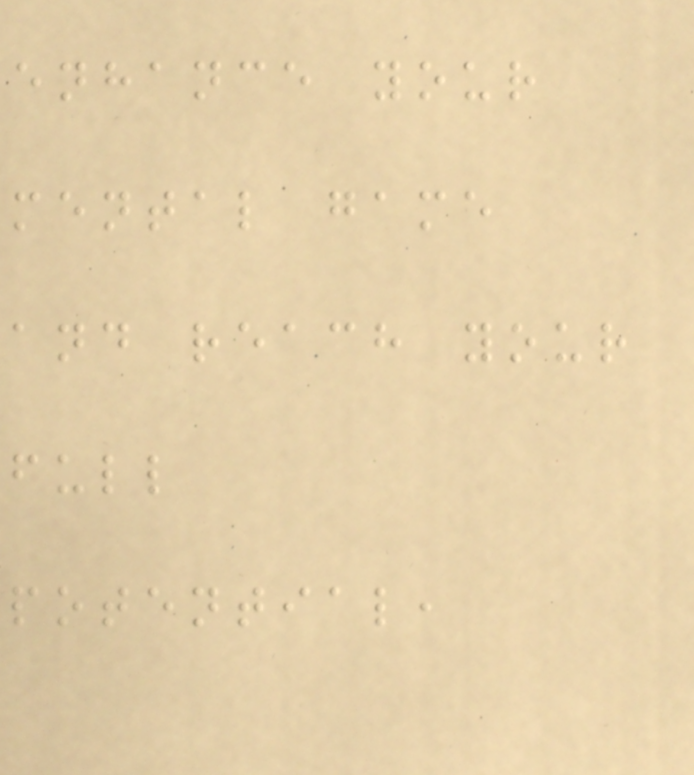enhance your
mental game
and reach your
full
potential,
